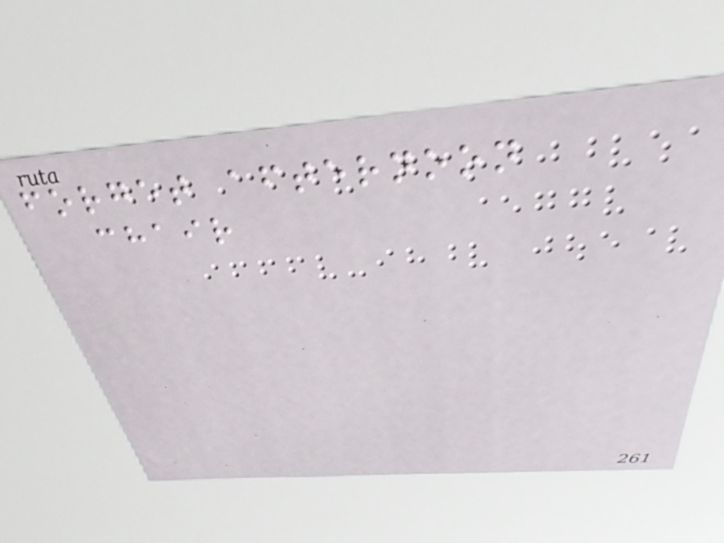forget afternoon
chair
